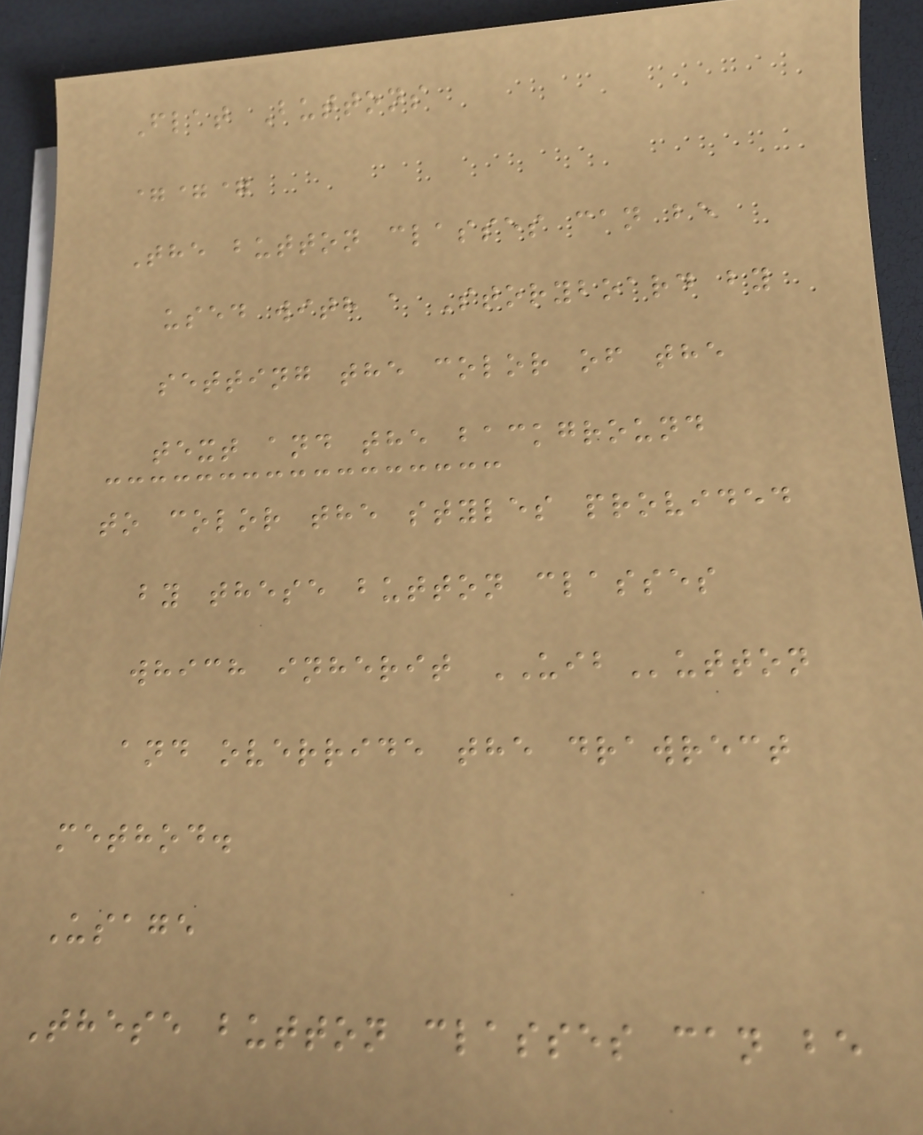Flat Buttons
===
The button classes can be
used with a Storyboard by
setting the color of the
text and the background
to color the styles provided
by these button classes
which inherit UIButton
and override the drawrect
method.
Usage
These button classes can be
